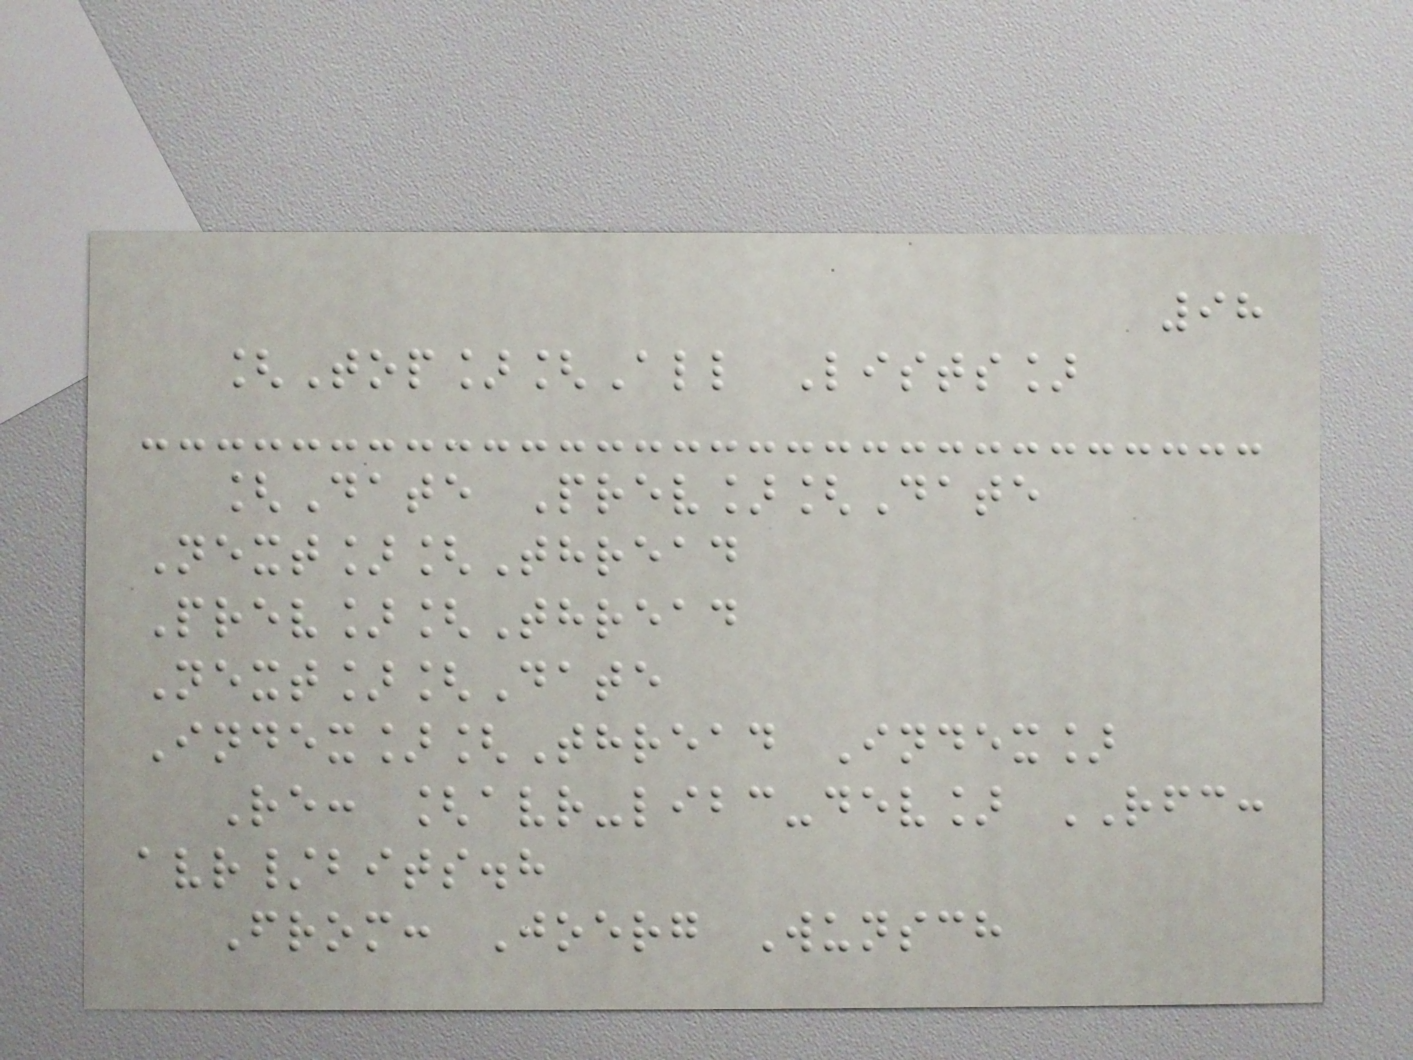98
[Top][All Lists]
[Date Prev][Date
Next][Thread
Prev][Thread
Next][Date
Index][Thread Index]
Re: [avr-libc-dev] RFC:
avr/bits.h
From: Joerg Wunsch
